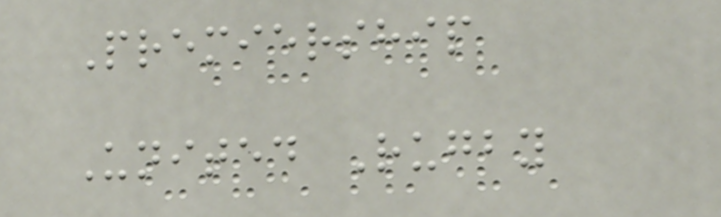Premiership
United Rugby
